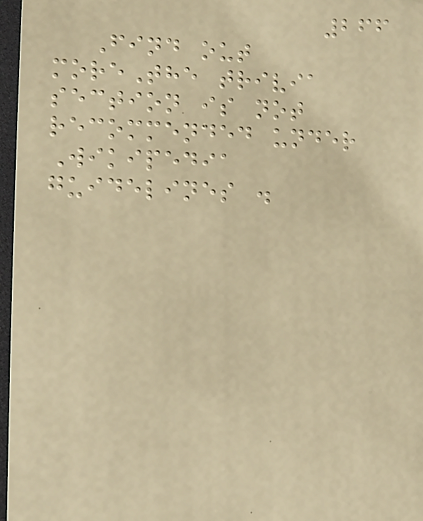266
Find out
moreThe trivia
section is not
recommended under
Wikipedia
guidelines .
